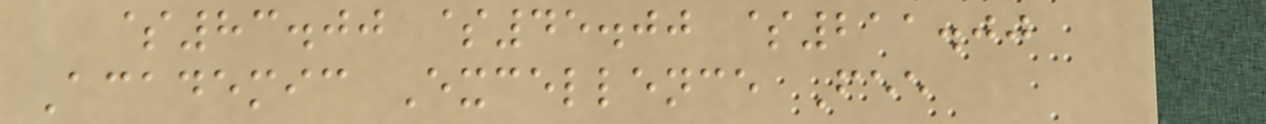$83.00 $45.00 $211.00
Academic Excellence Fee
